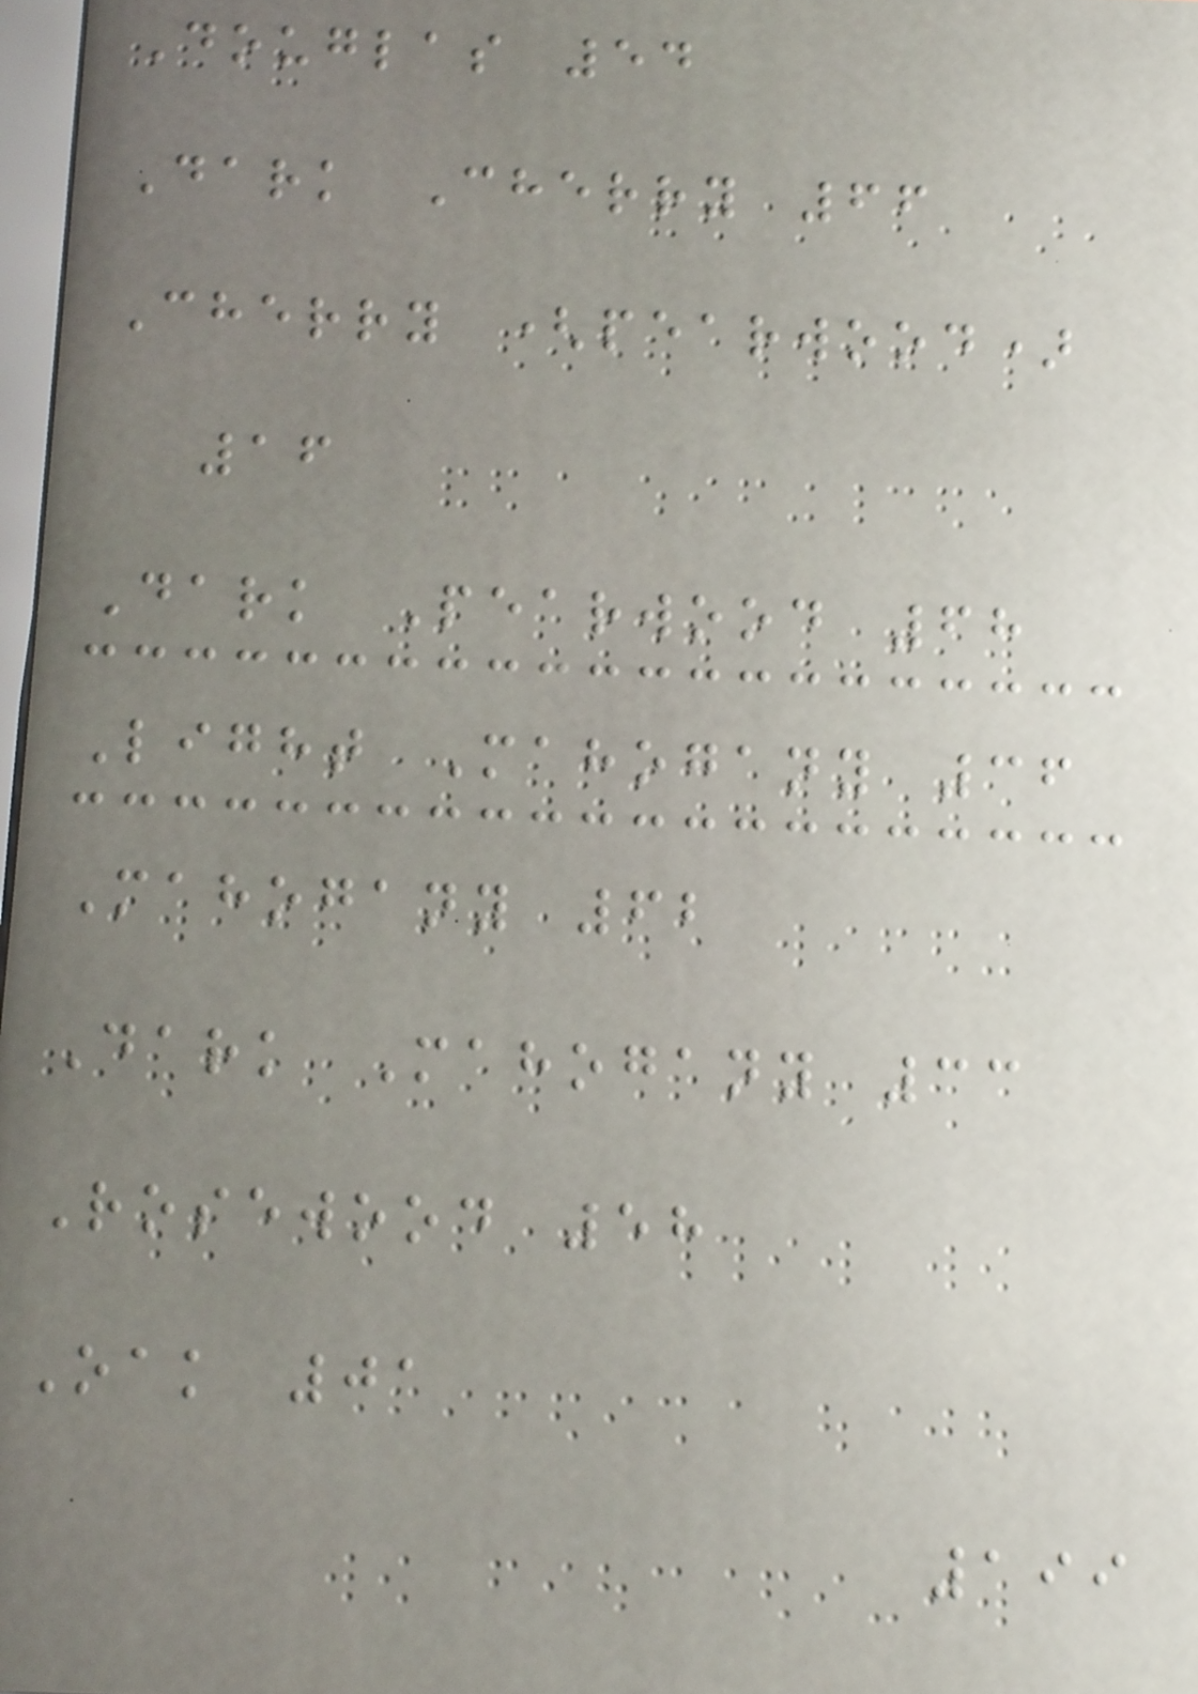Douglas 54
Dark Cherry 66
Cherry (pearwood)
16
Dark Pearwood 68
Light Mahogany 36
Mahogany 62
Dark Mahogany 33
Rosewood 58
Oak 01
199
